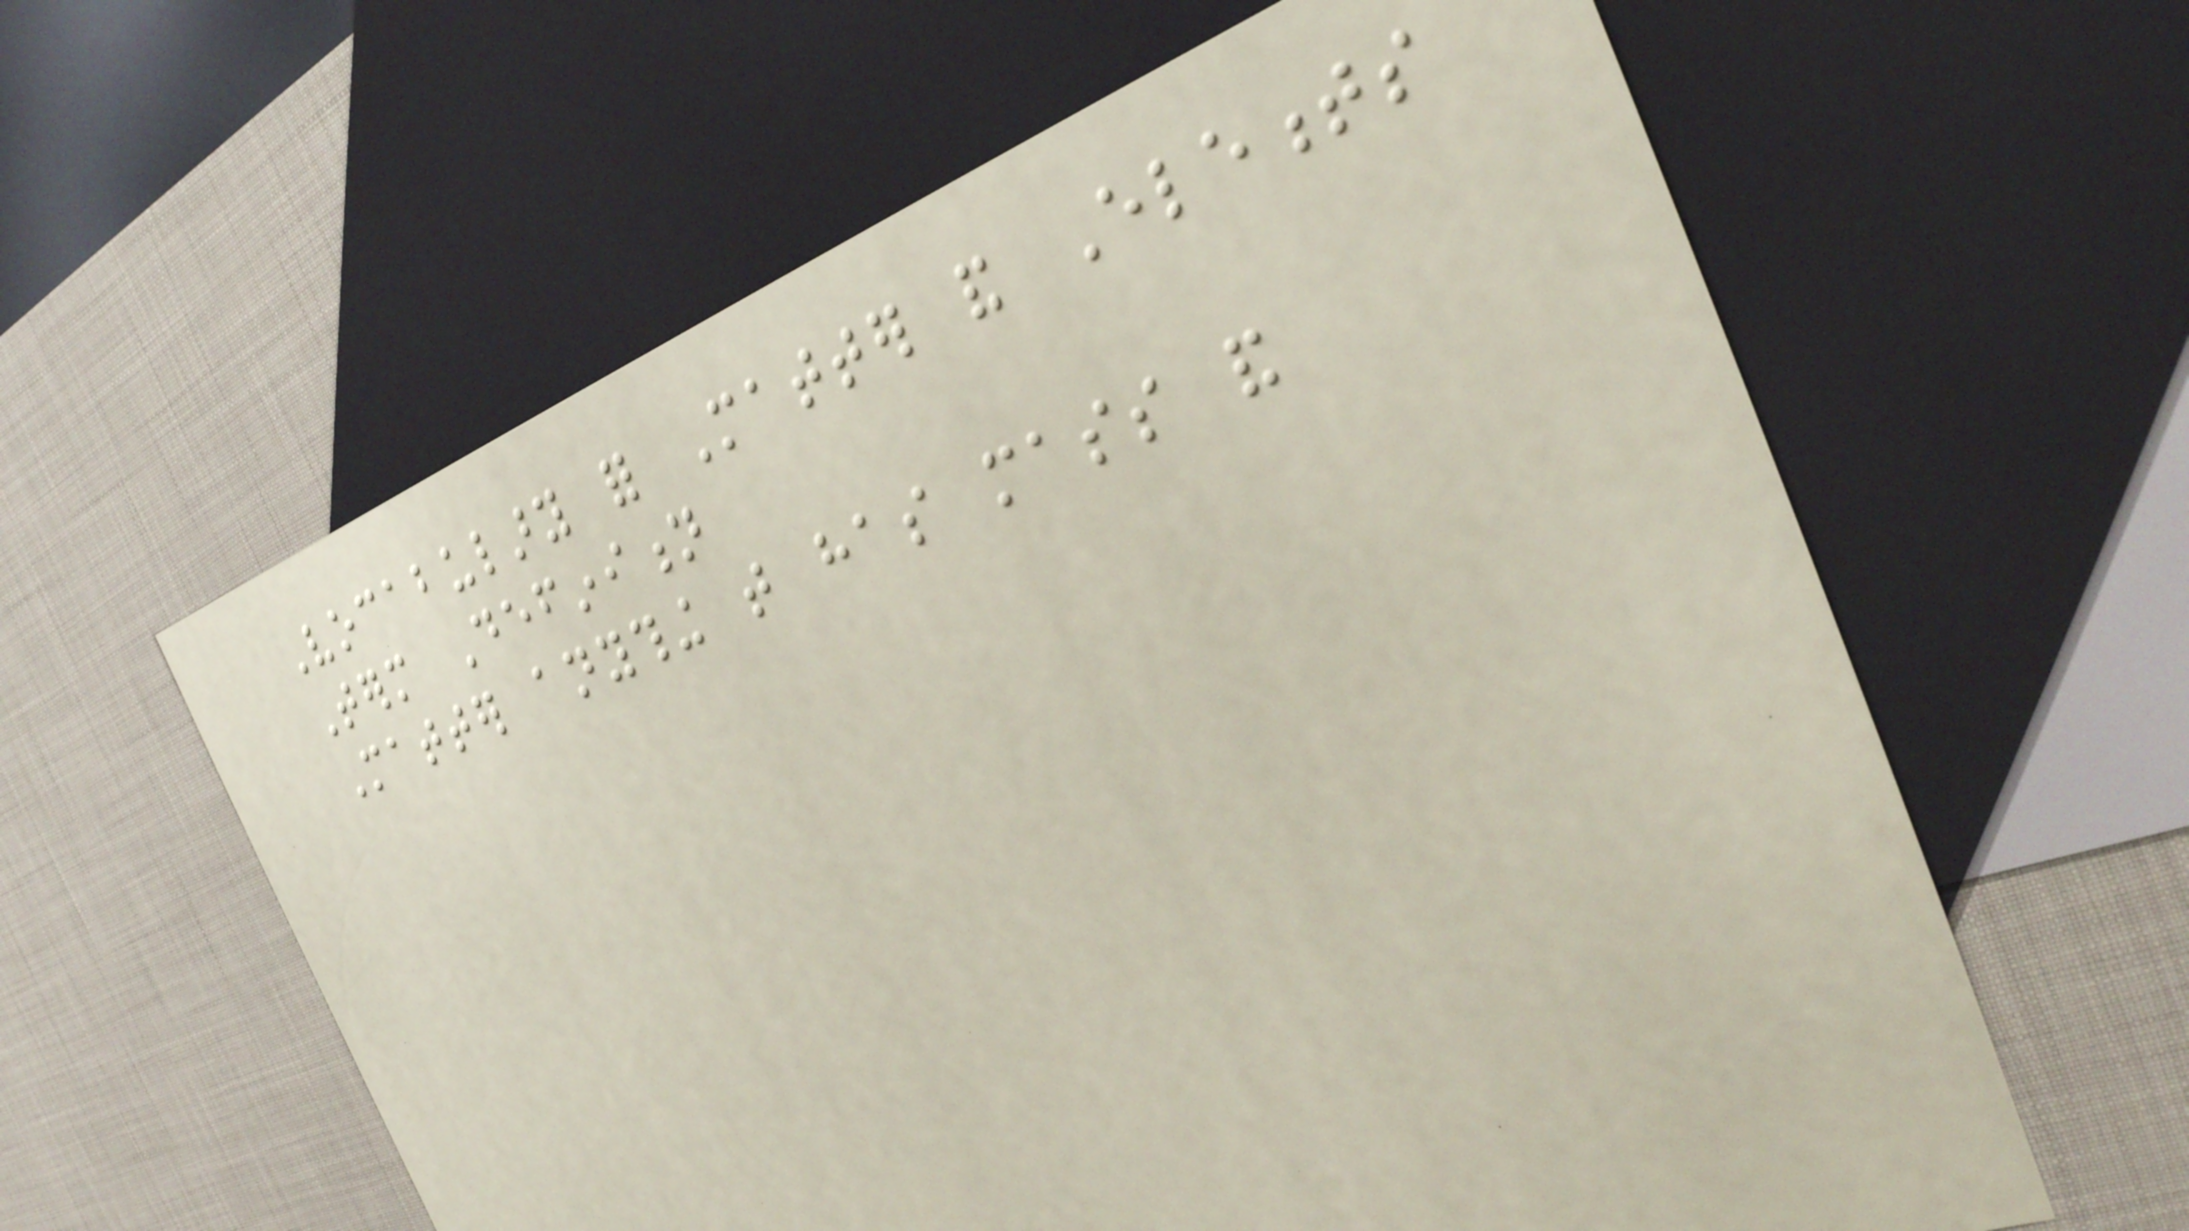Vocabulary for Matter and Elements
Term Definition
Matter anything that has mass and
